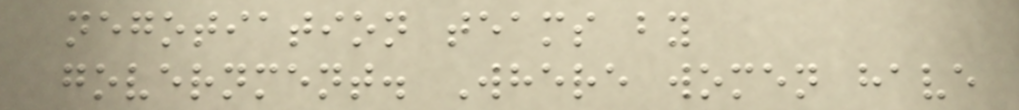negotiation teams by
government. Where women have
